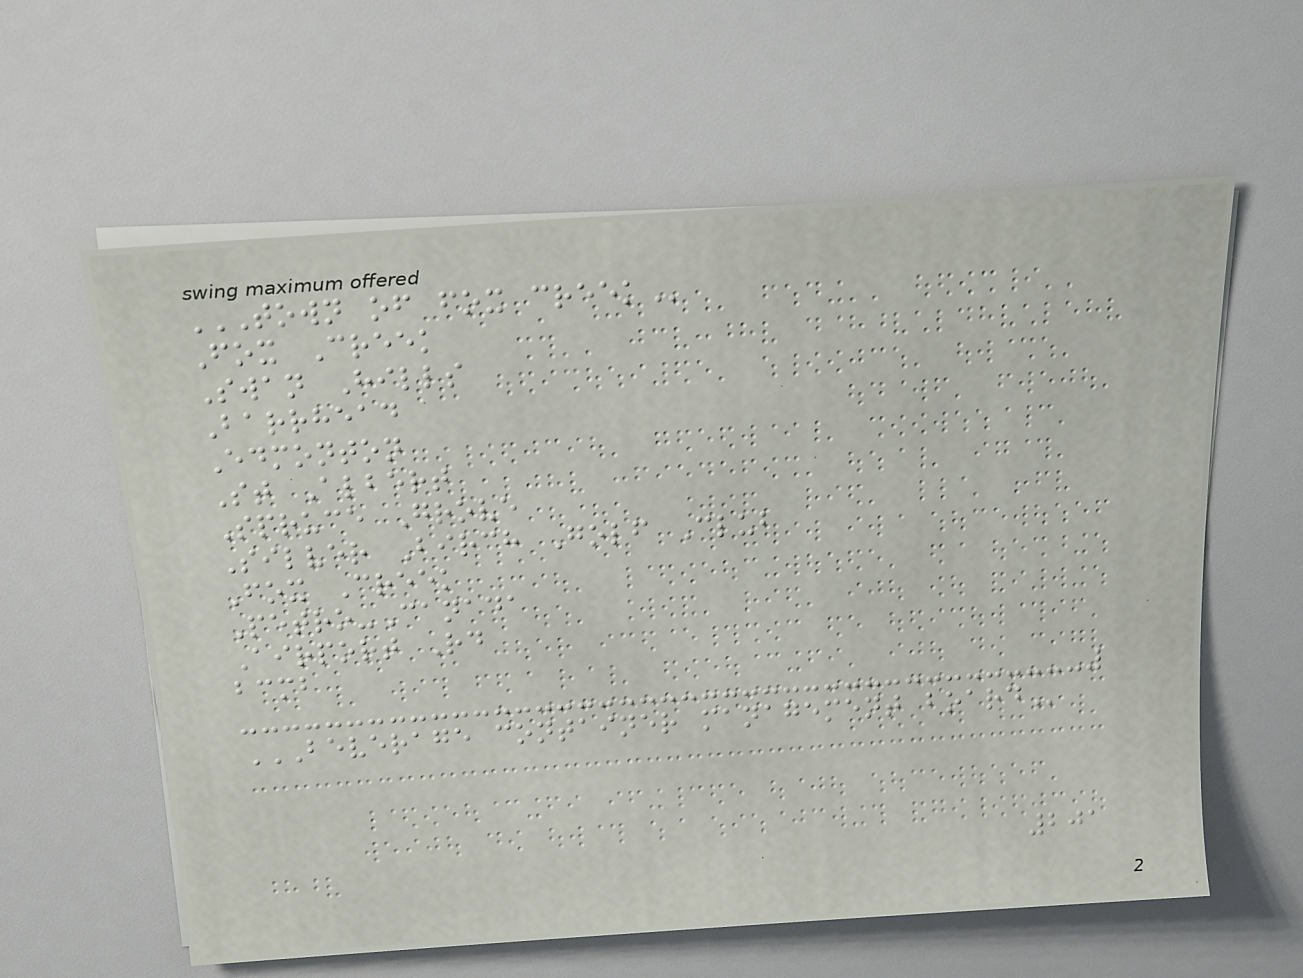TOWN OF FOX CREEK
Fox Creek
Swan Hills
Barrhead
Edmonton
St Albert
Spruce Grove
Silver Birch Golf Club
Fox Creek
Petro-Canada
Airport Rd
bcmb
BEVERAGE CONTAINER MANAGEMENT BOARD
201
